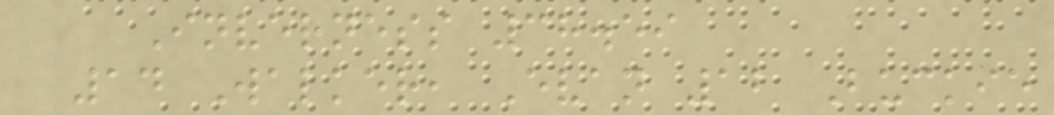Inverness 38.59
14 Walker, Evan 12 Buckie
